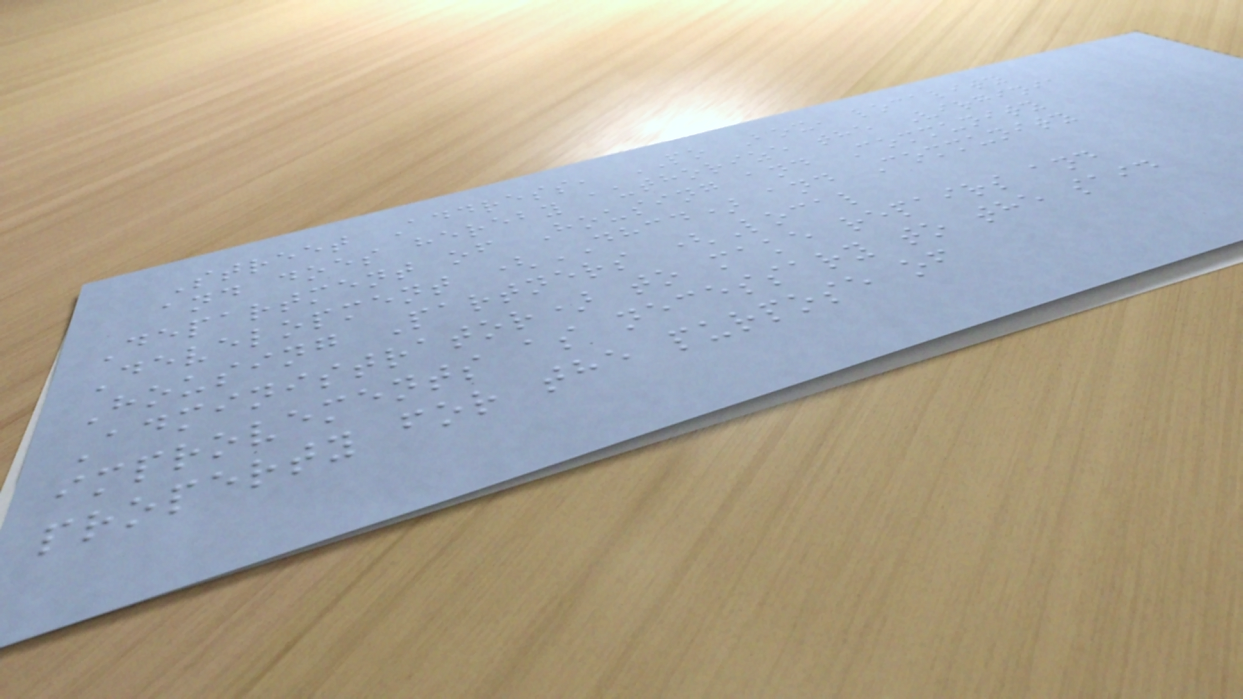Street Address, PO Box, locality
and does hereby authorize the Virginia
Department of Housing and Community
Development (DHCD) and Community
Housing Partners (Local
Administrator) to make repairs and
improvements as necessary to the said
property for the purpose of
